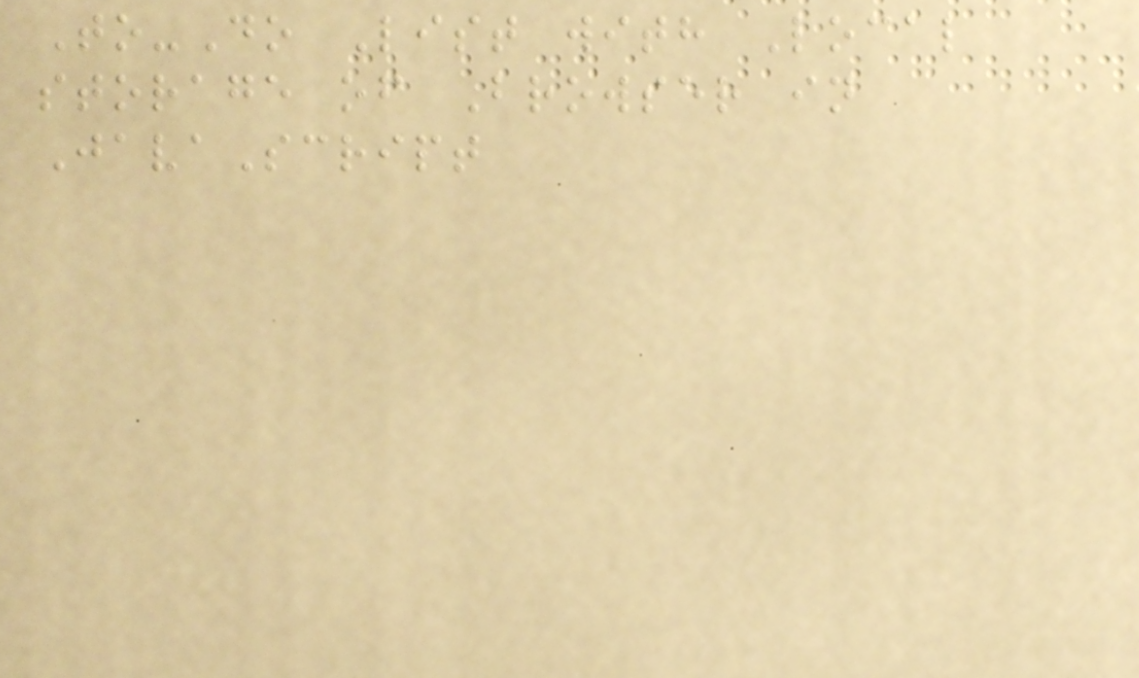To-Do List with Local
storage of Browser in
JavaScript
